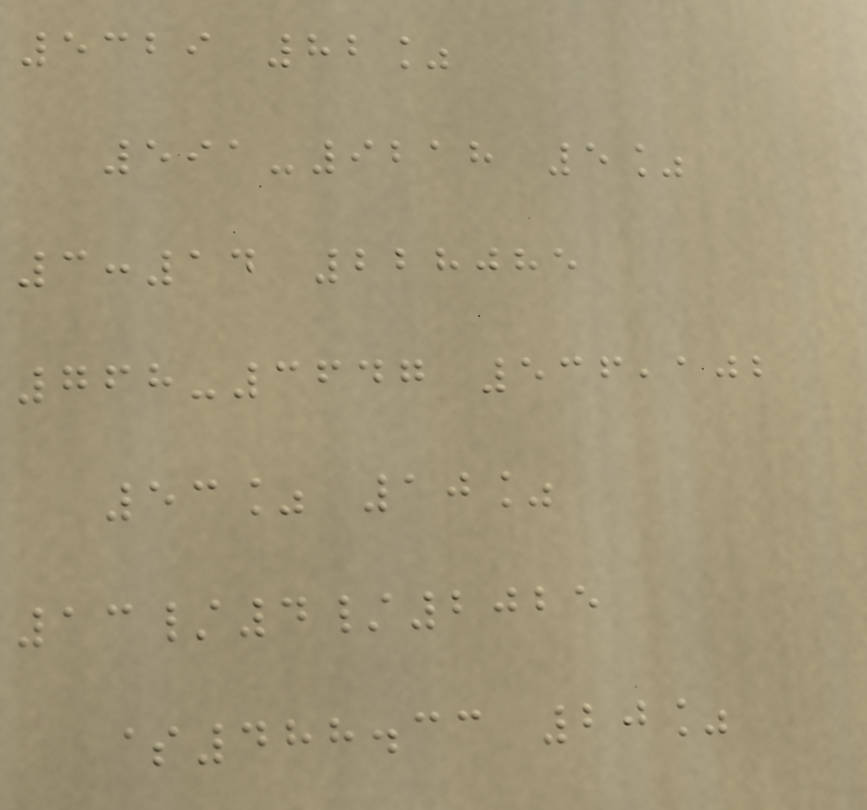5329 82%
591-9218 5%
3:14 228085
768-3647 536,102
53% 10%
13/4/2025
$488.33 20%
